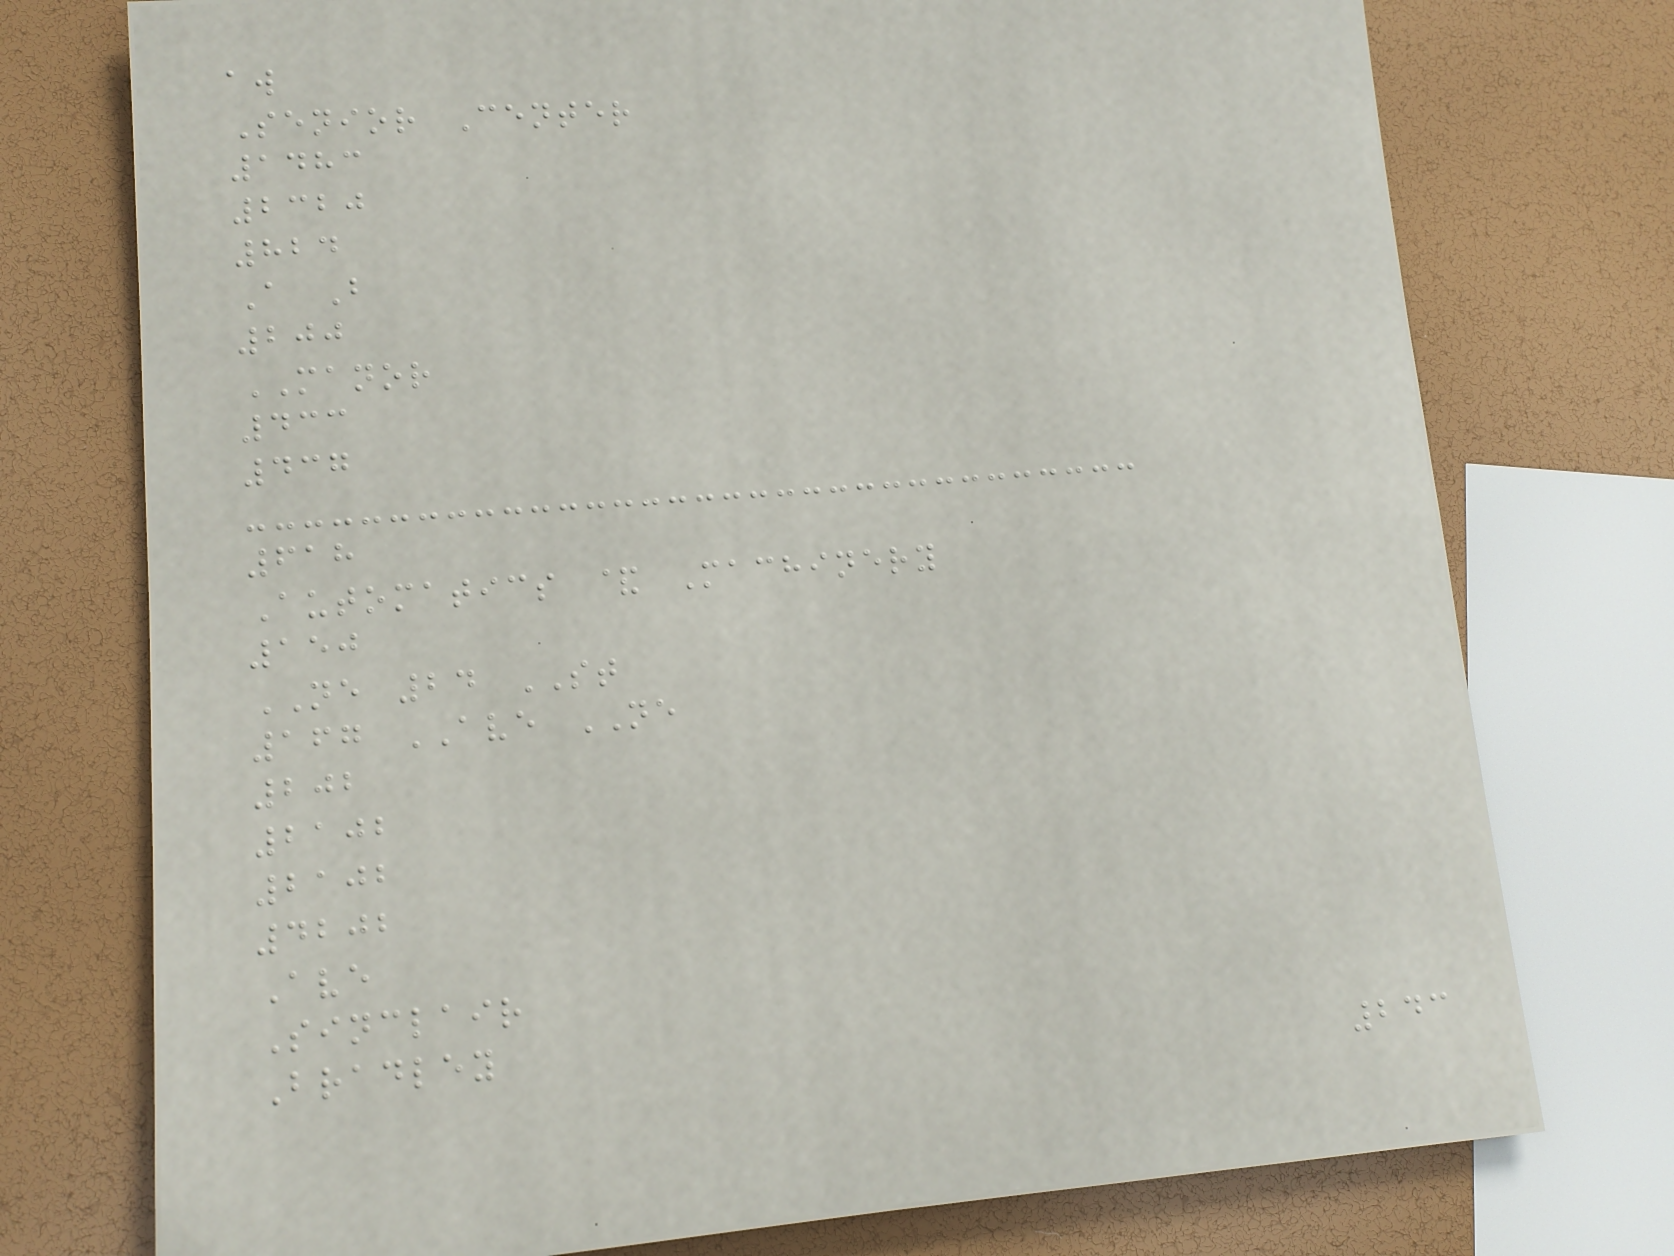aw
Senior Center
1483
2320
824
A B
200
MANOR
433
437
618
Automatics & Machinery
150
NE 24 ST
167 AVE NE
202
2102
2102
4202
Ave
Sinclair
Bradley
243
